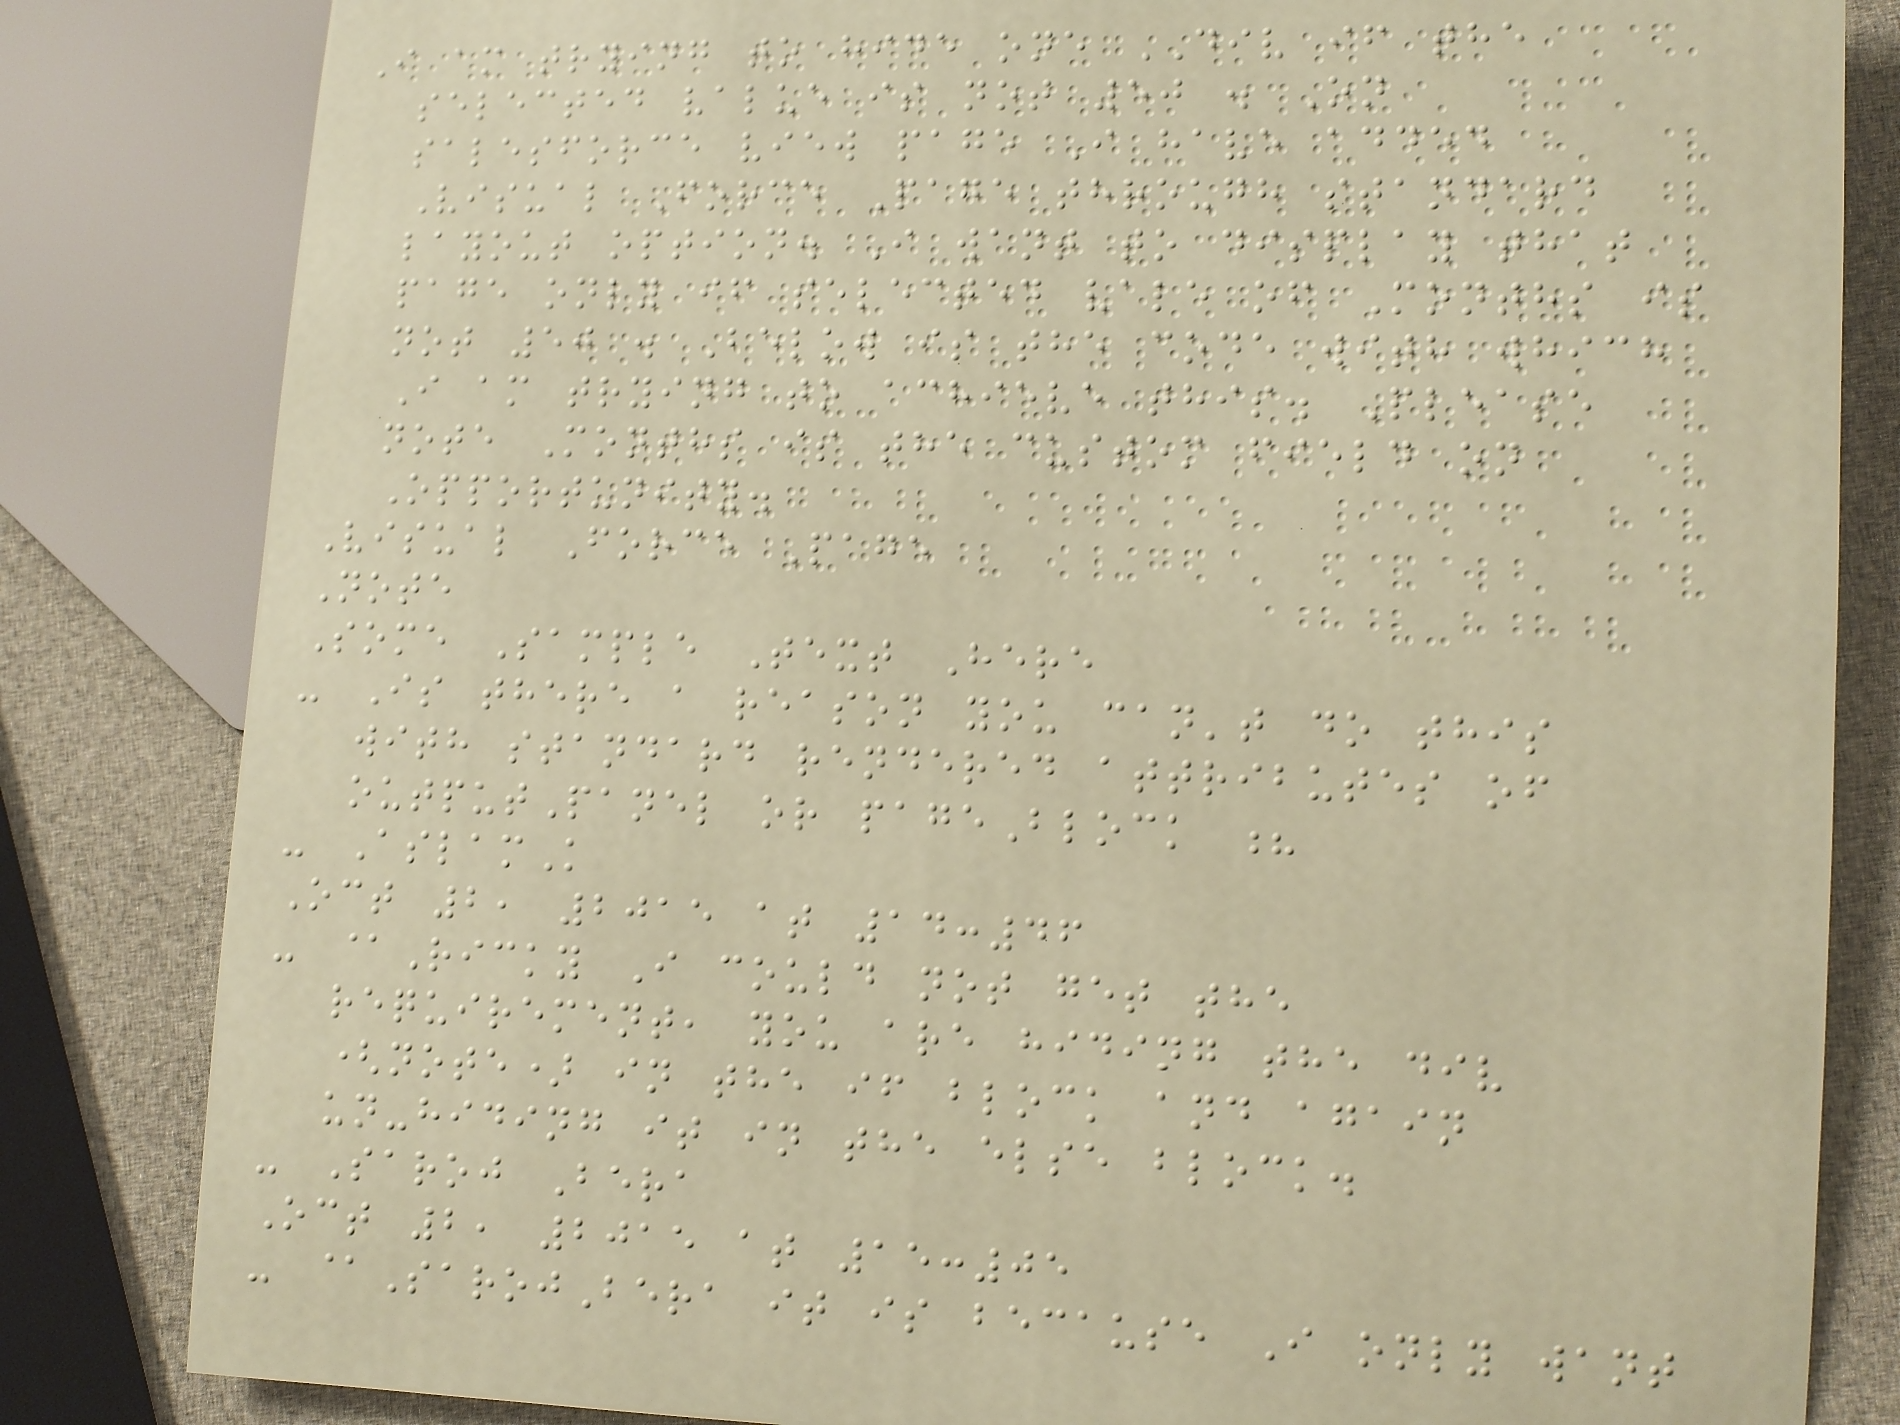I am trying to hide one DIV if the
selected value is not 50 . On
salesforce view page I have added
Visual Force Page through standard
layout option. I want to display that
page only if selected vale of Months is
not 50 . Below is the code with which
I am trying to achieve this. Please
note Months is the custom field on
Opportunity.
Visual Force Page
Note
Some Sample Text Here
- Is there a reason you can't do this
with standard rendered attributes of
outputPanel or pageBlock ?
- AslamK
Oct 2, 2015 at 14:46
- @Ricky I could not get the
requirement, you are hiding the div
(note) in the if block and again
un-hiding it in the else block.
- Saroj Bera
Oct 2, 2015 at 15:05
- @SarojBera it is because I only want
